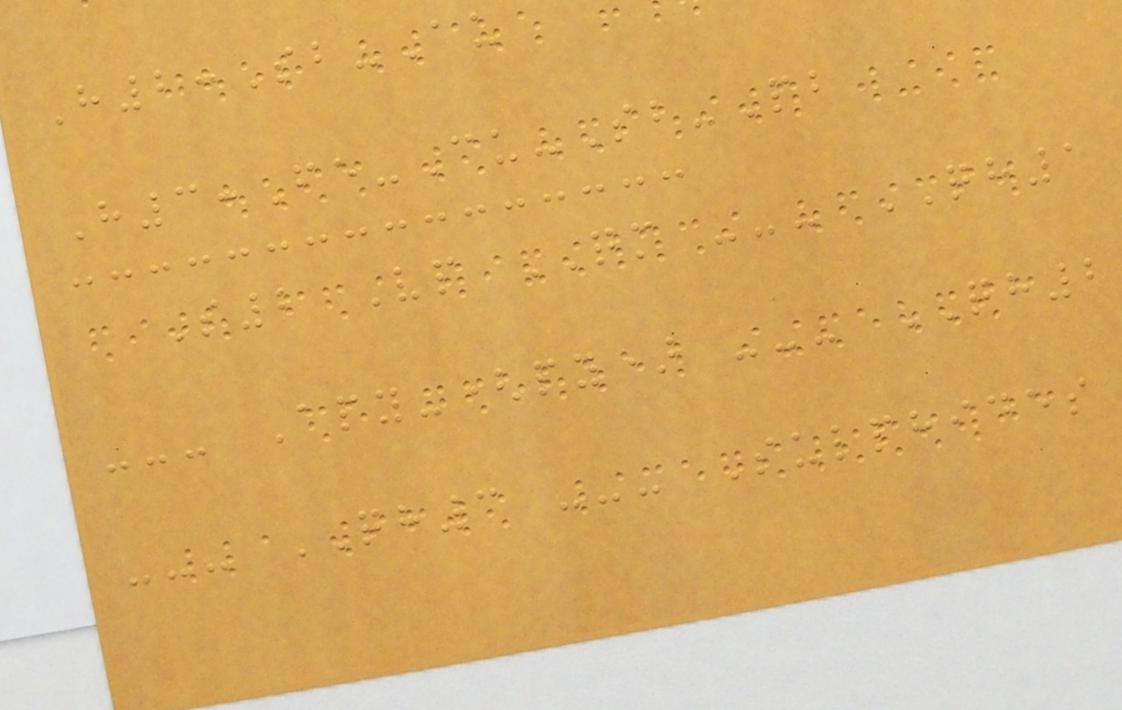H2:Sb-Au
H3:Fe-Cu-Sb-Pb
S2 Vp QM --- QH1
--- Apy-(py) --- QH2
--- QH3 --- Sulphides
